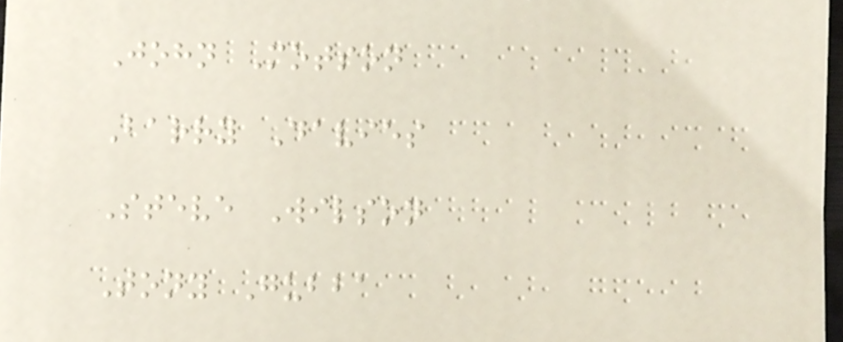John Motson
Barry Davies
Steve Wilson
Tony Gubba
